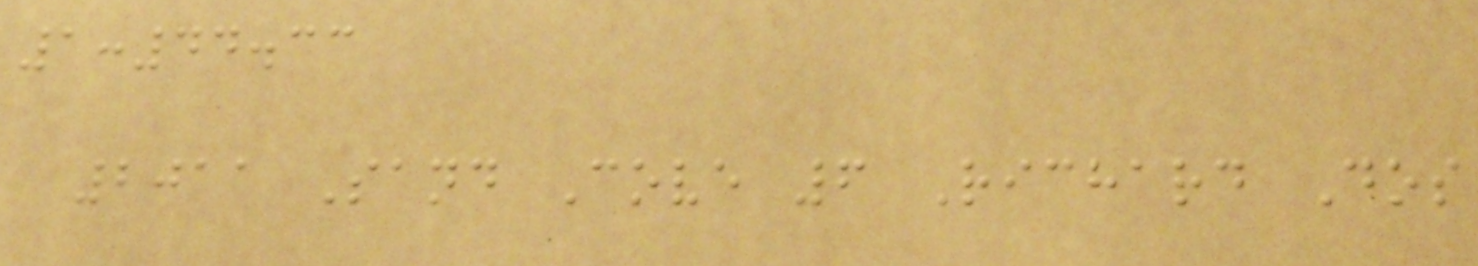1:44.33
2011 Sand Cove 6 Richard Dos
